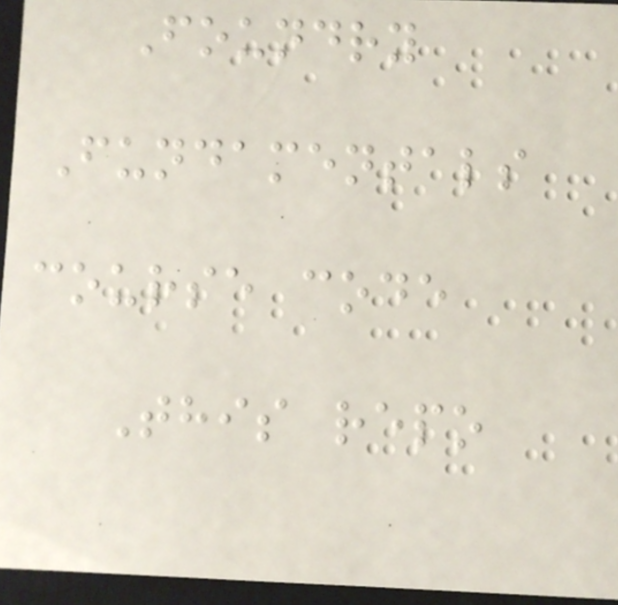Foundry
Fundamentals
course code
This repo
